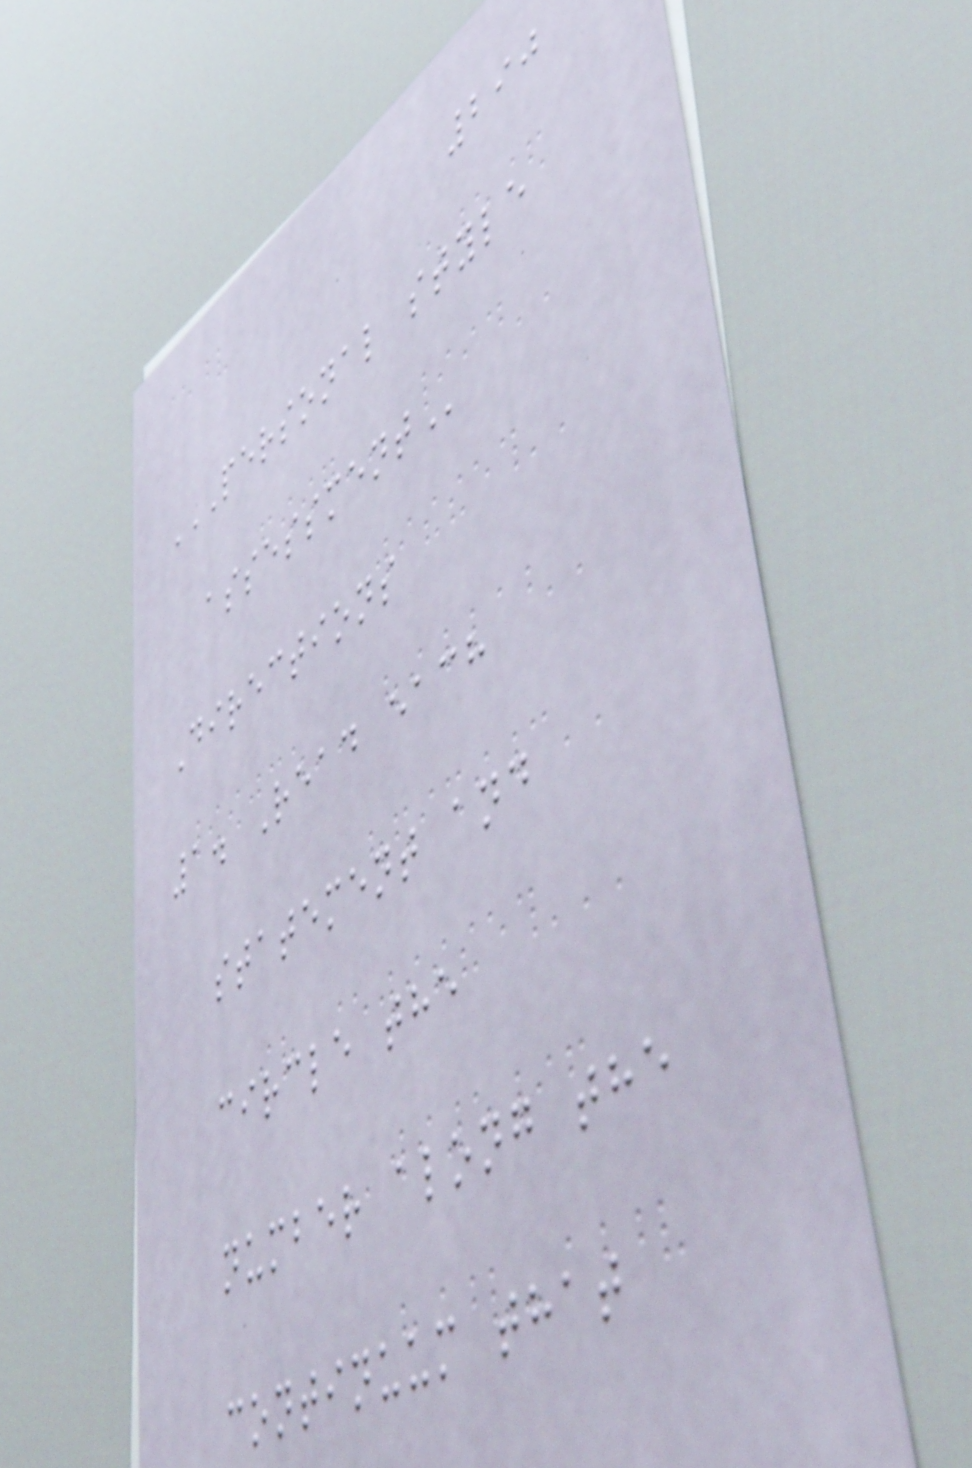290
PERSONAL STYLE
ASSESSMENT
Directions
1. Read each
statement and
circle the
number along the
continuum that
